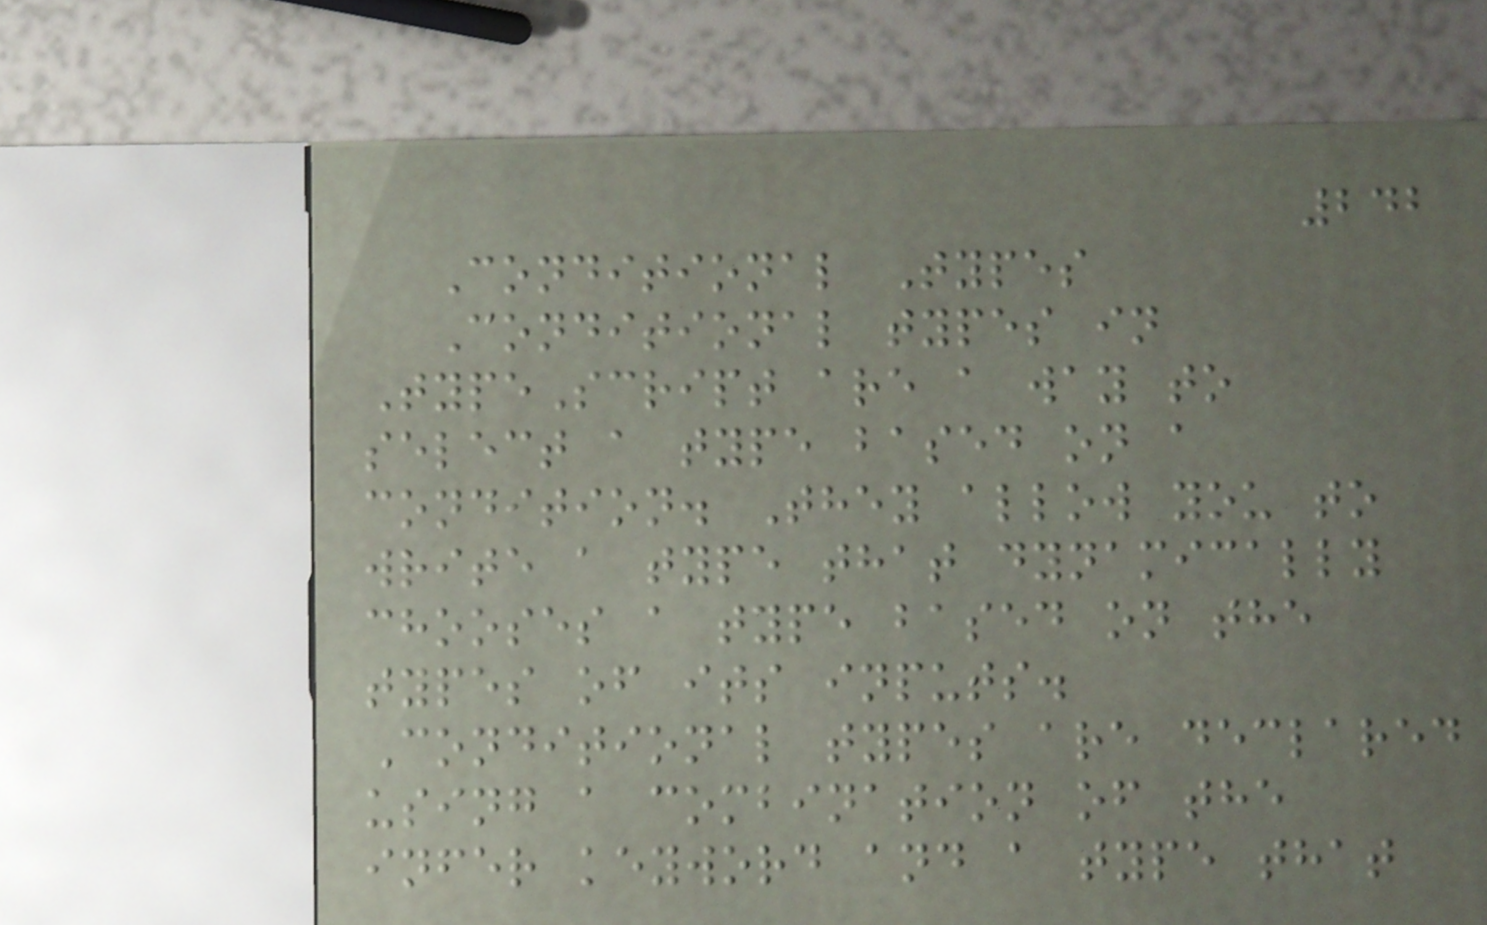242
Conditional Types
Conditional types in
TypeScript are a way to
select a type based on a
condition. They allow you to
write a type that dynamically
chooses a type based on the
types of its inputs.
Conditional types are declared
using a combination of the
infer keyword and a type that
